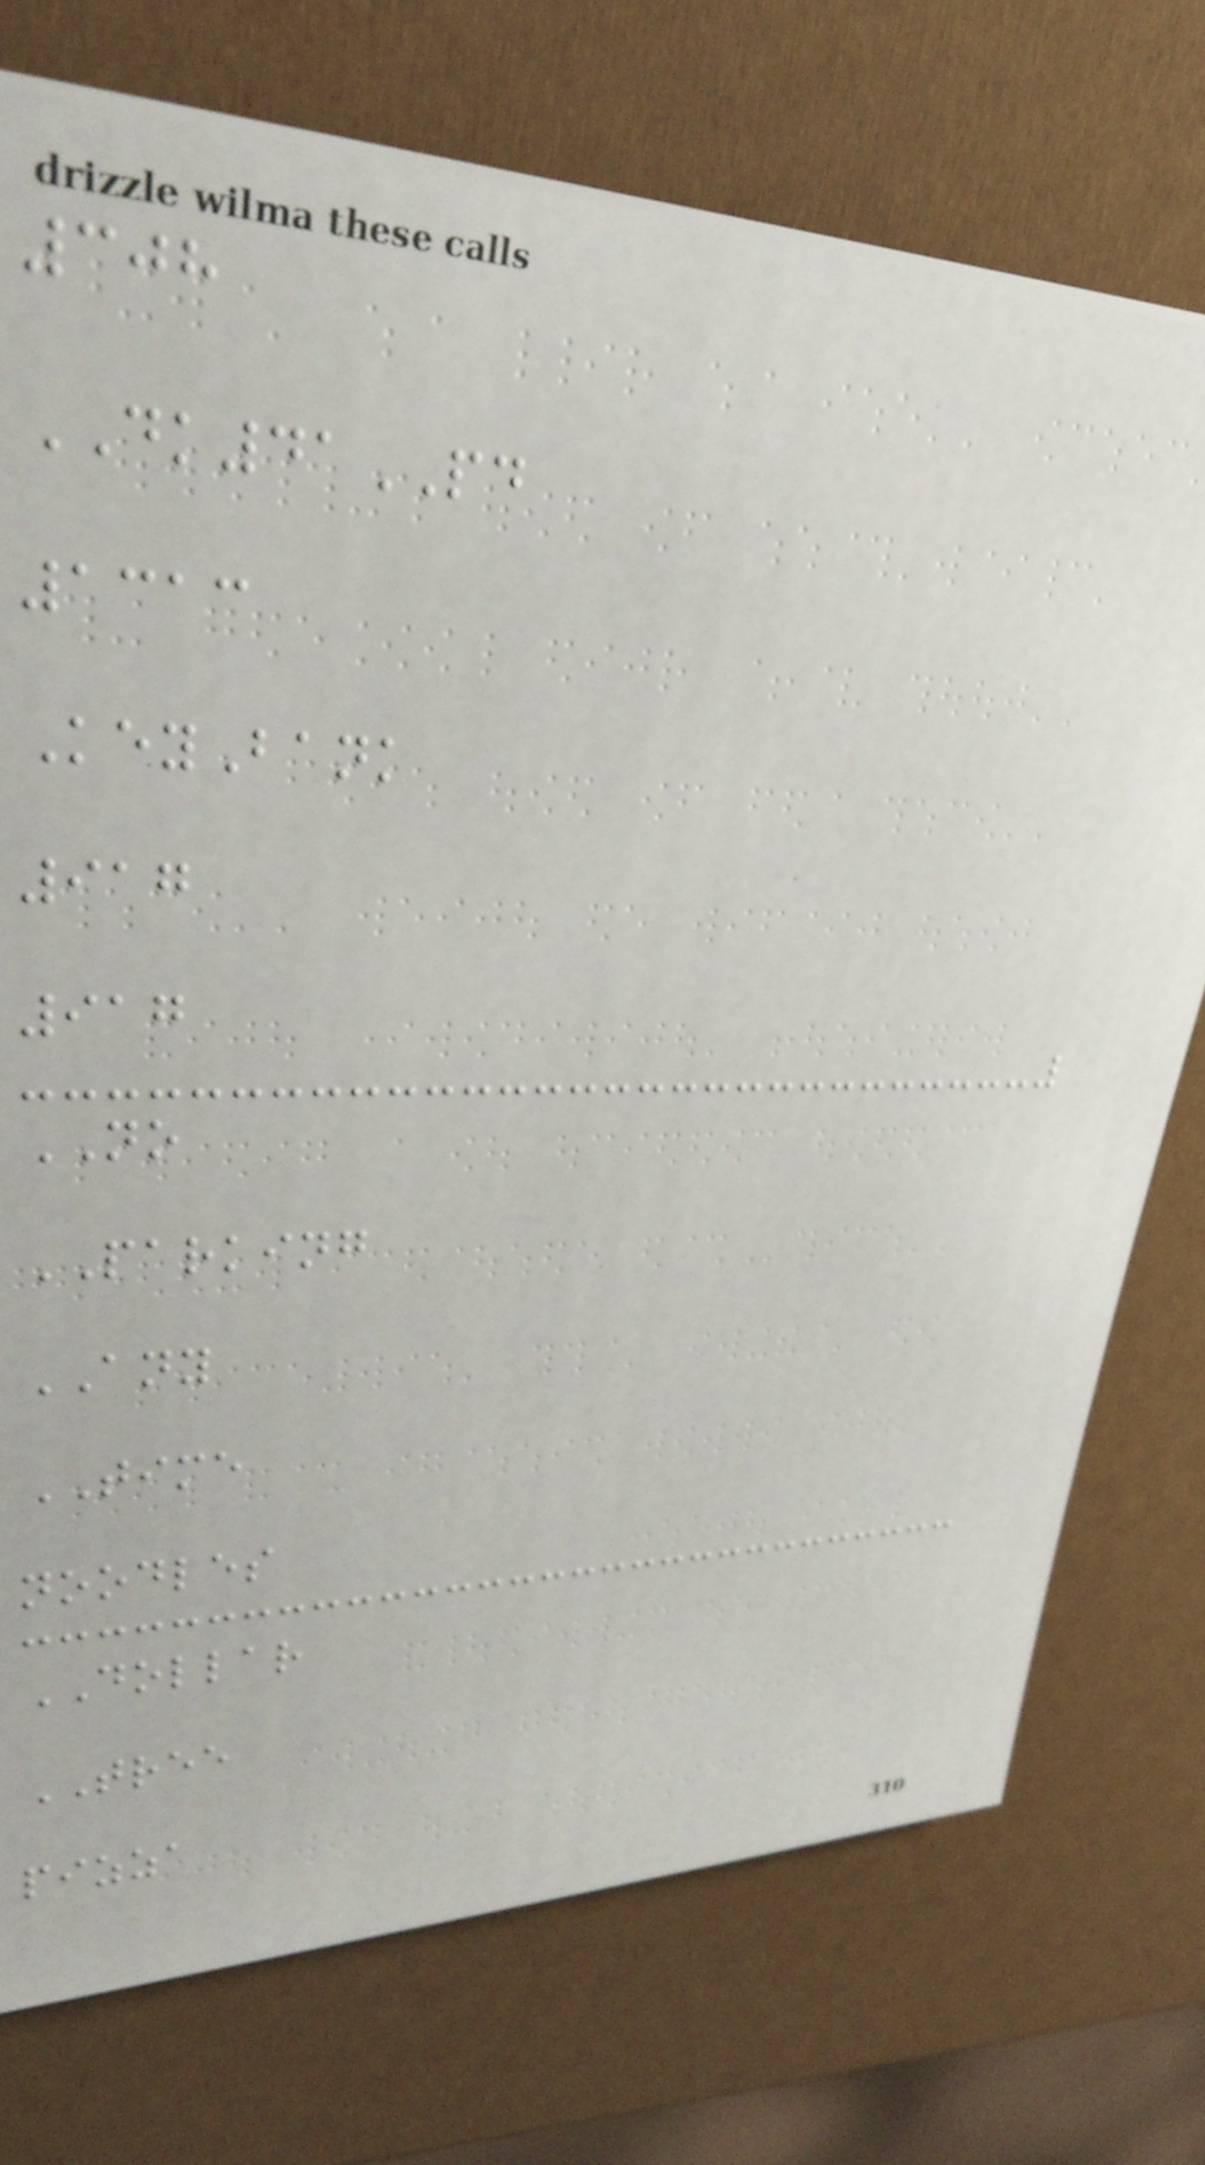308
DK41PD
1313
KeyBank
917
917
NO
PARKING
ANY
TIME
noodles
DOLLAR
TREE
pizza
